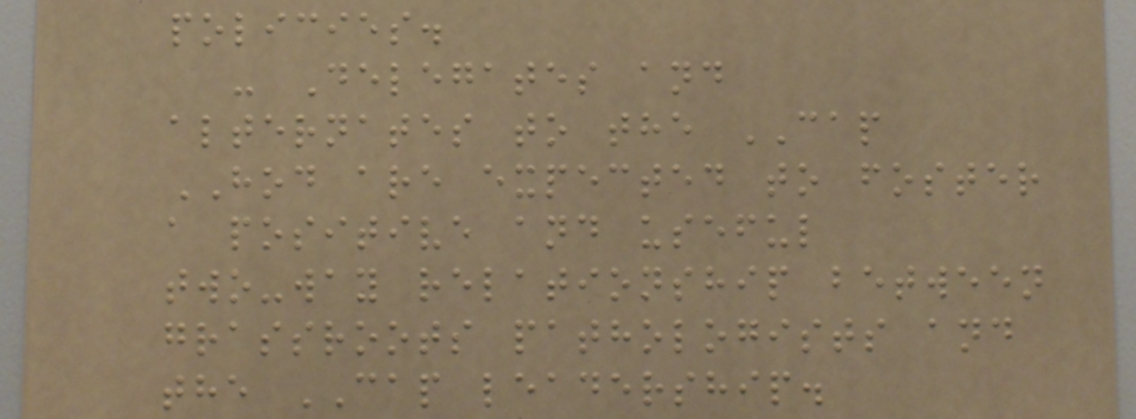policies.
- Delegates and
alternates to the CAP
HOD are expected to foster
a positive and useful
two-way relationship between
grassroots pathologists and
the CAP leadership.
